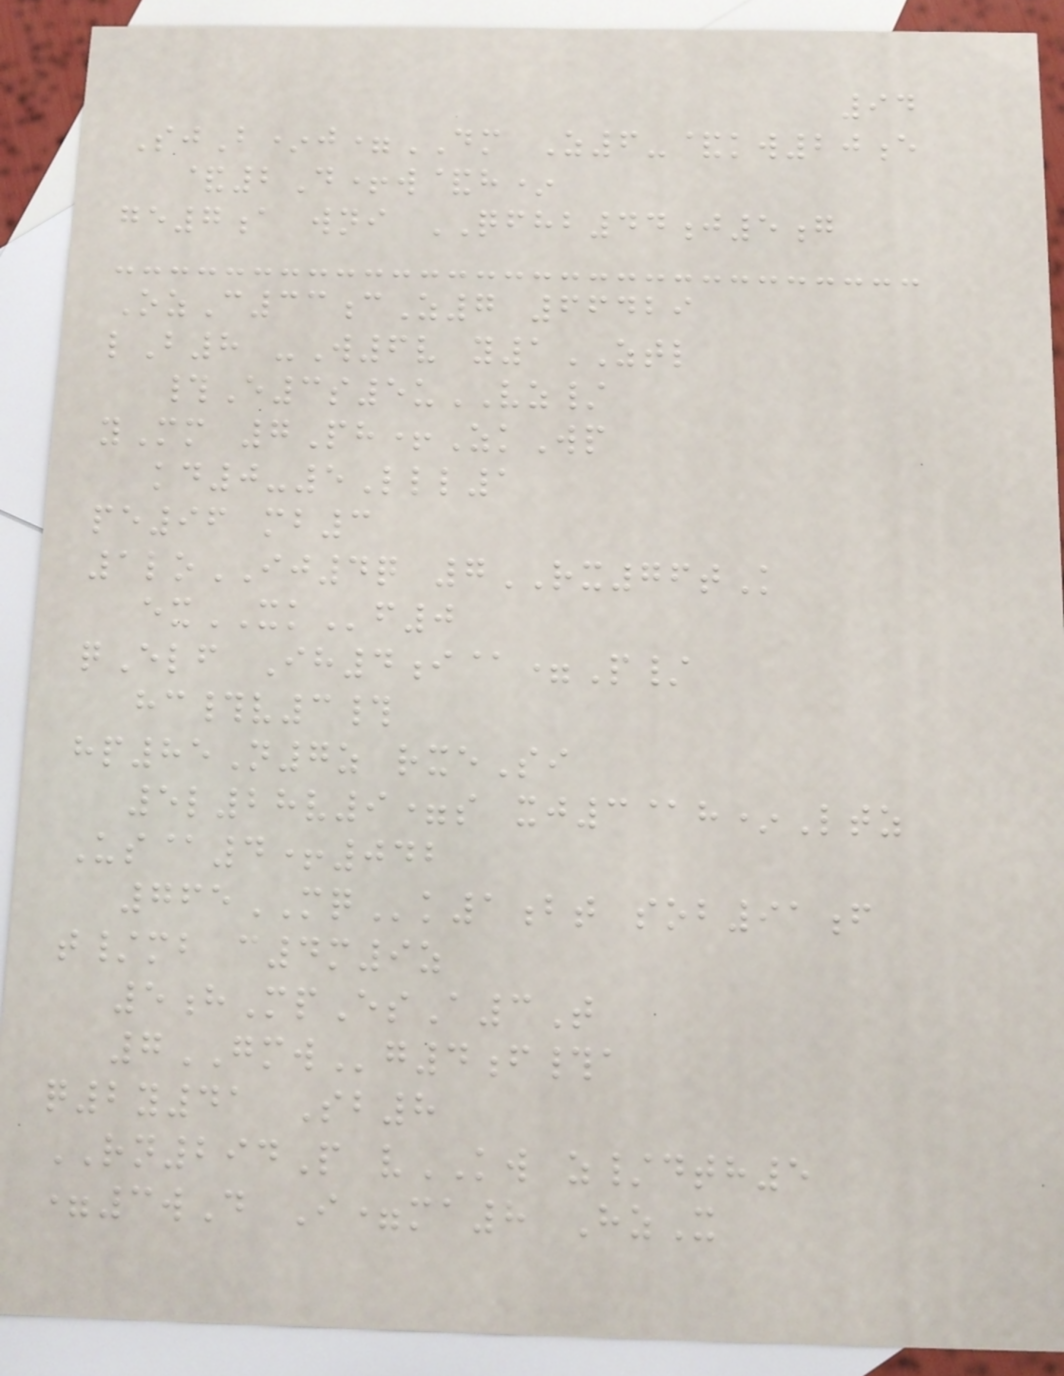94
SjB*j=DM Z6-&kw20e
&2D+w&h*
ge7a wni QFHB44j5g
OzC33cZ7 66429
lB8 -W6v y1ZTL
#E3s5uVZ/
yMm 7Ph+ZkWp
kd0-5Lll1
pe96 mb3
1loIJ4q 7RX76tK
exXKf0
qElf Ih4i@=P/
hc#v3#
hp85N7z rxeSi
5l28v9=s xj3@h*Ltz
Us@4+042
765MQk1bt sob91f
t/mb c4m9z
5hMpEsA3T
7GMWg4f#a
q2y41 Sb8
RN294P vKW z/dth5
=3wD I=ma8 HzX
